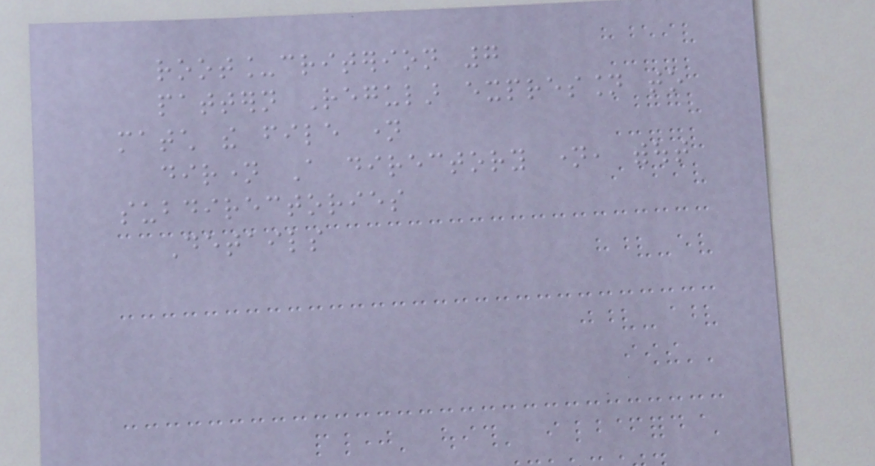root_criterion 7
pattern Regular expression to
match the file name
dirname A directory name, without
subdirectories
Details
